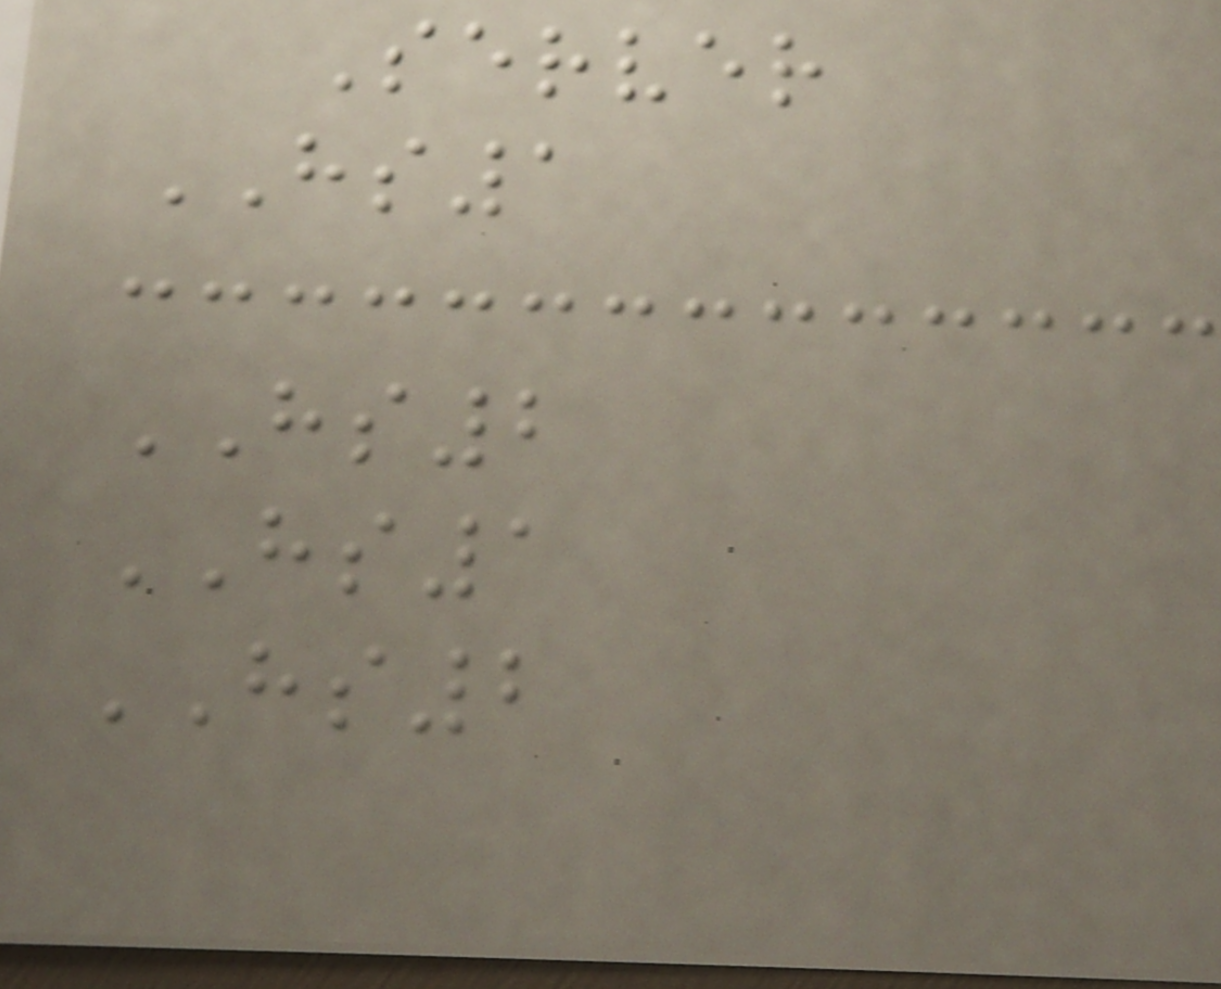Server
HS1
HS2
HS1
HS2
